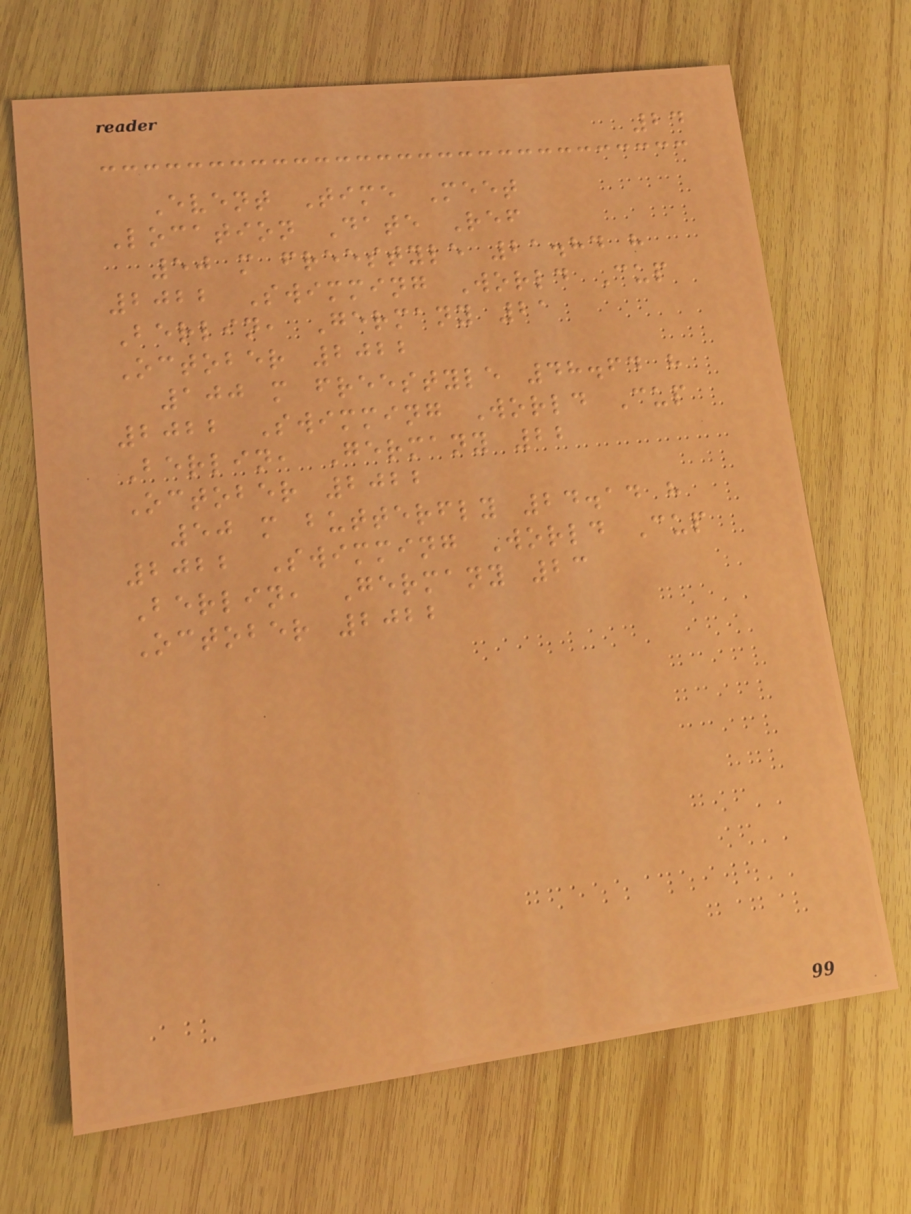24
Event Time Meet
Location Date Ref
50 m freestyle 21.84 h
2022 Swimming World Cup
Berlin, Germany 21
October 2022
100 m freestyle 48.64 h
2022 Swimming World Cup
Berlin, Germany 22
October 2022
50 m butterfly 24.14 h
2022 Swimming World Cup
Berlin, Germany 23
October 2022
